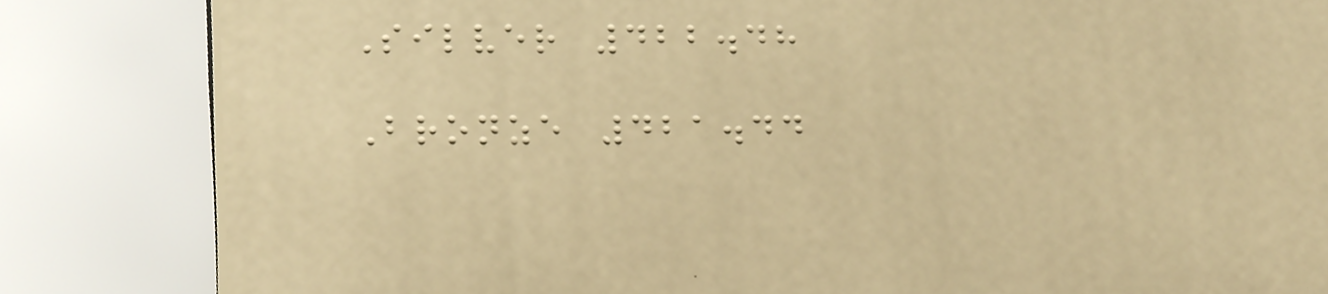Silver 422.48
Bronze 421.44
